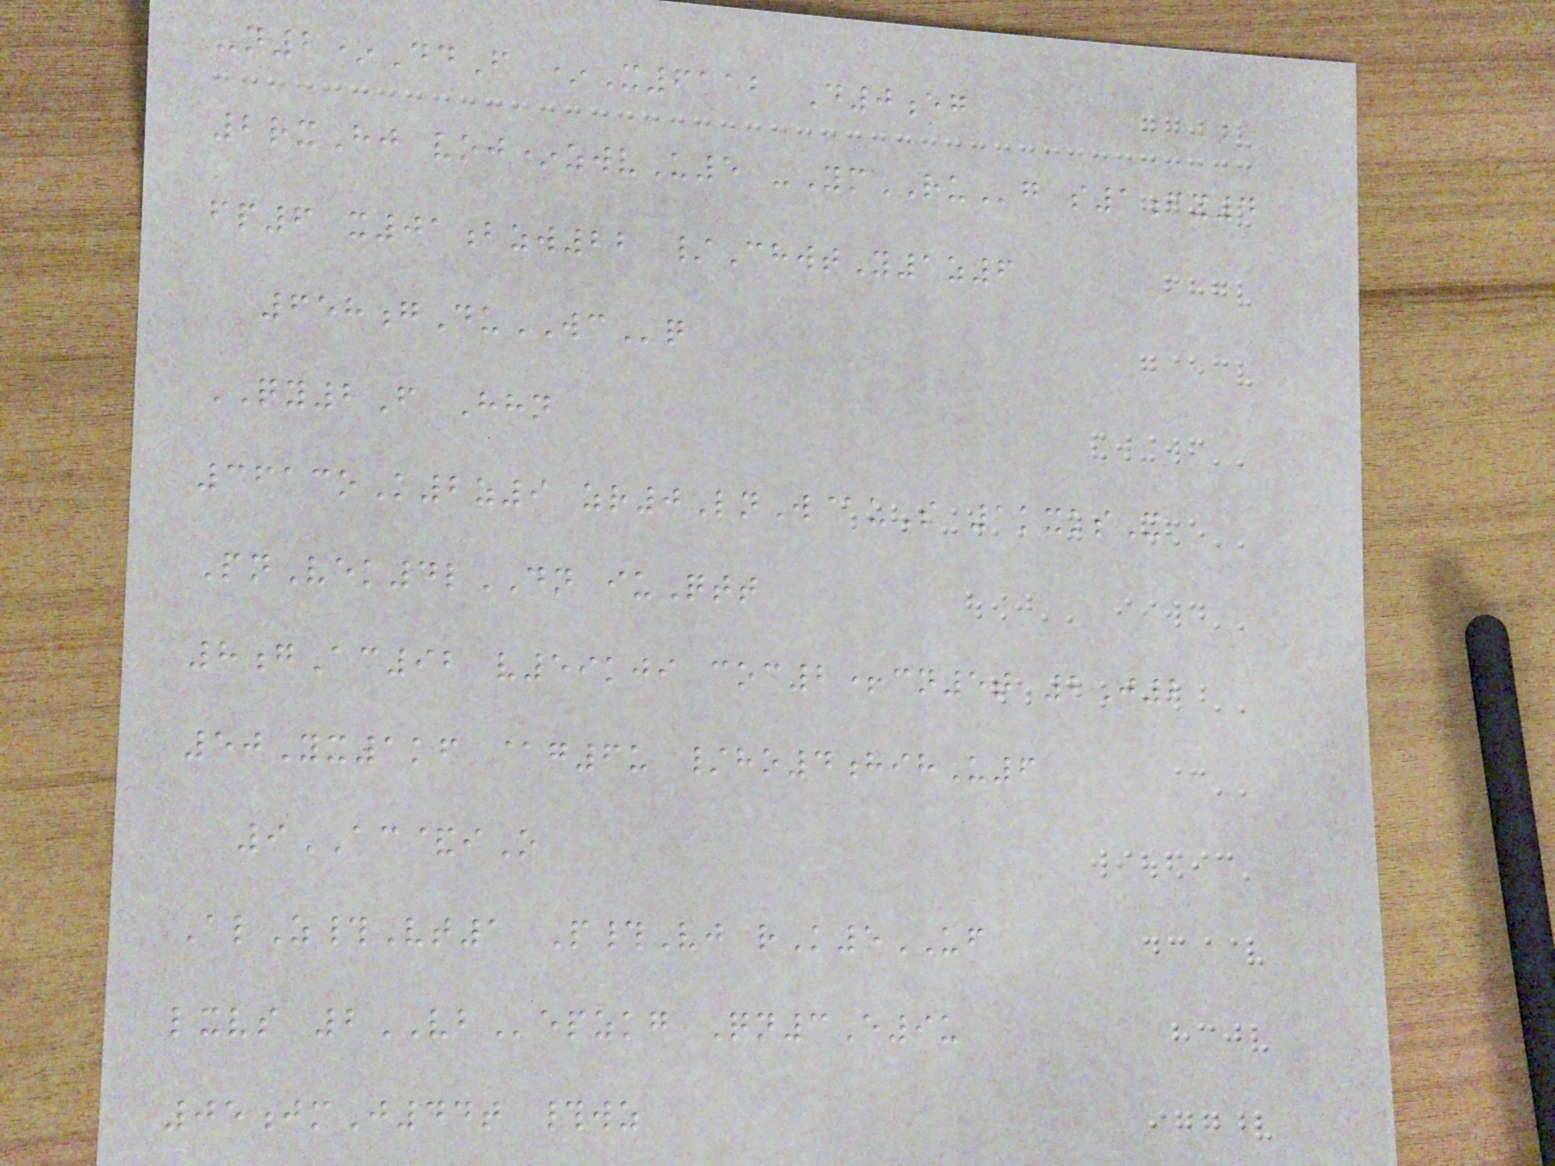-n2*DdF *X6112 D0eg
2rxHj voj*zwvU5 -YmRUg s1fx4
fp6 x01bzw22 /ChwtY1z6
658gDuWCq
QY2F Hhn
3613oK2z9 zr0LnW@uS 1kxksX
PnVek4lDN iuQtt
8gAc92 v59kji coc2+cn5t 2J2
50Yx1kf @g6u /ho4hihU6
9AC&iO
AlZ#Vt1 P#Vj rK5UF
lxvs 2VBepzkg Qn3E9u
05jmJ44t #wz
